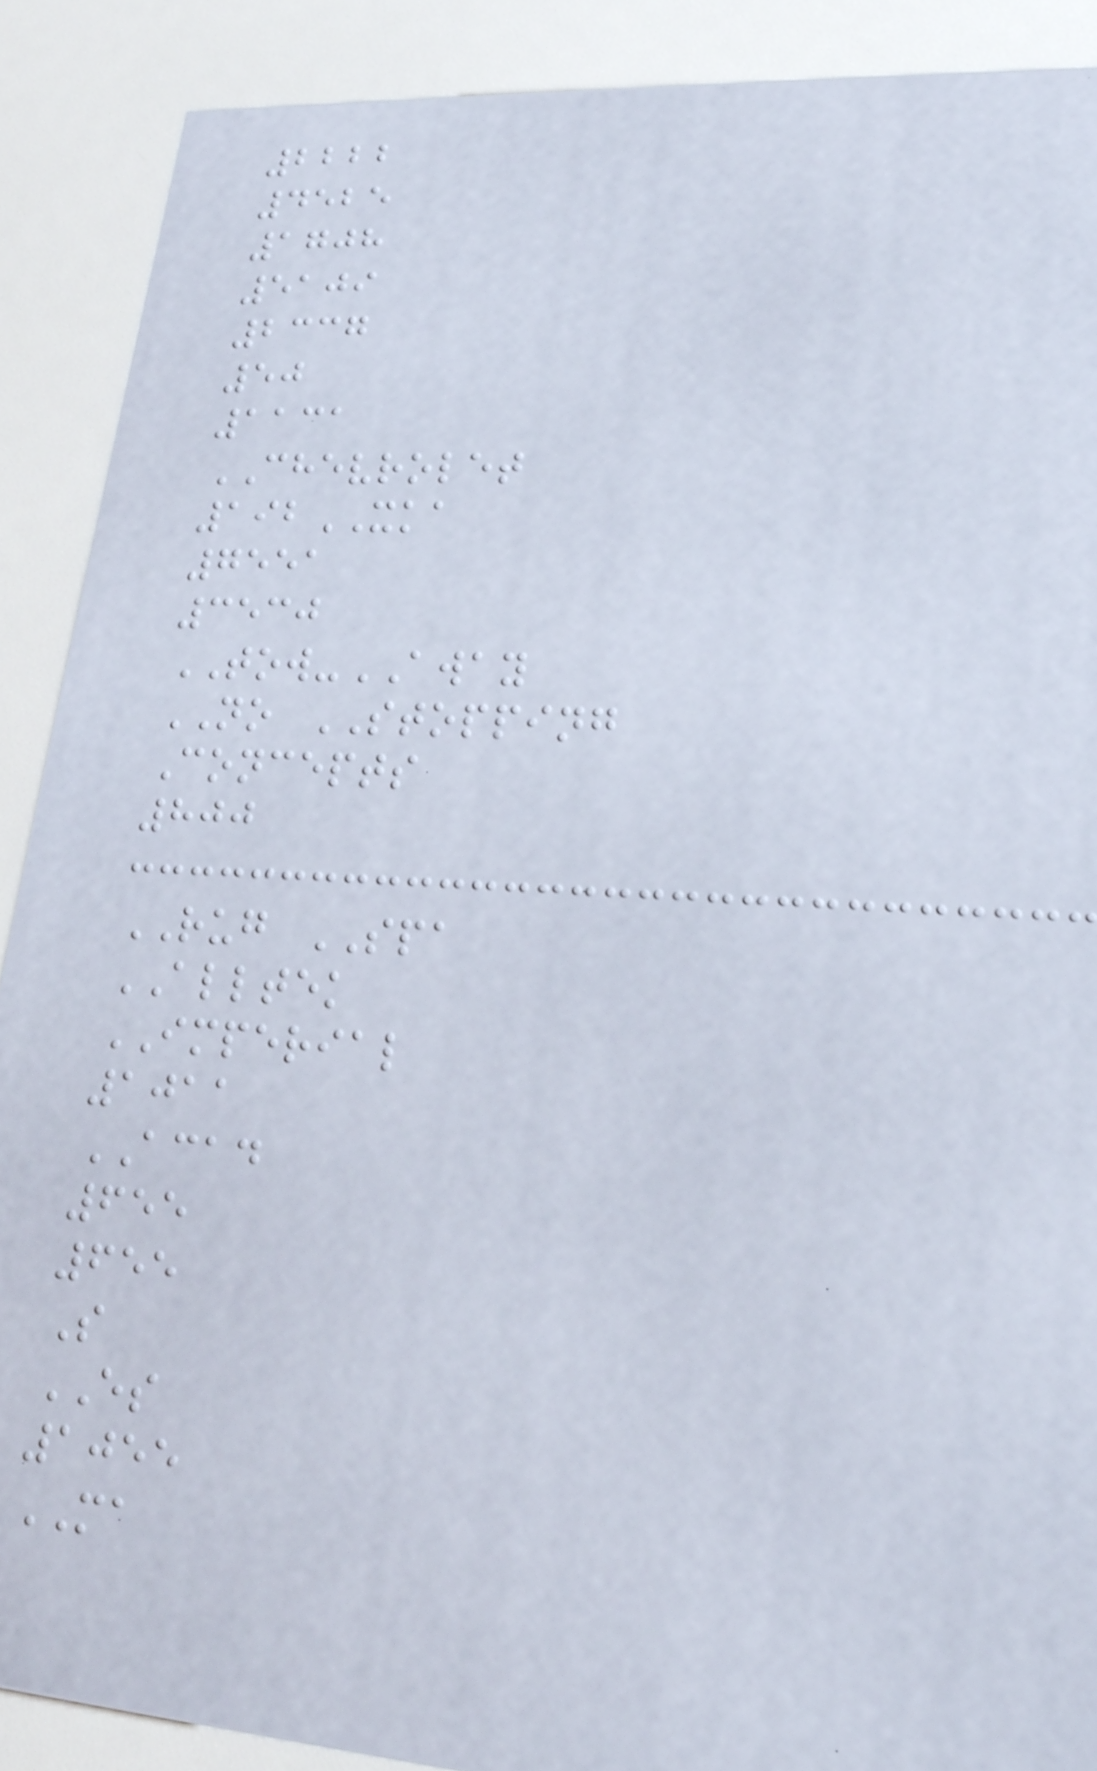2222
4525
1708
5109
2337
50
1131
CHEVROLET
192XKA
7551
3530
TOW-AWAY
NO STOPPING
Concepts
800
RUG SPA
ALLTEK
IMPERIAL
1011
ACAD
655
655
S
ES
1055
MA
